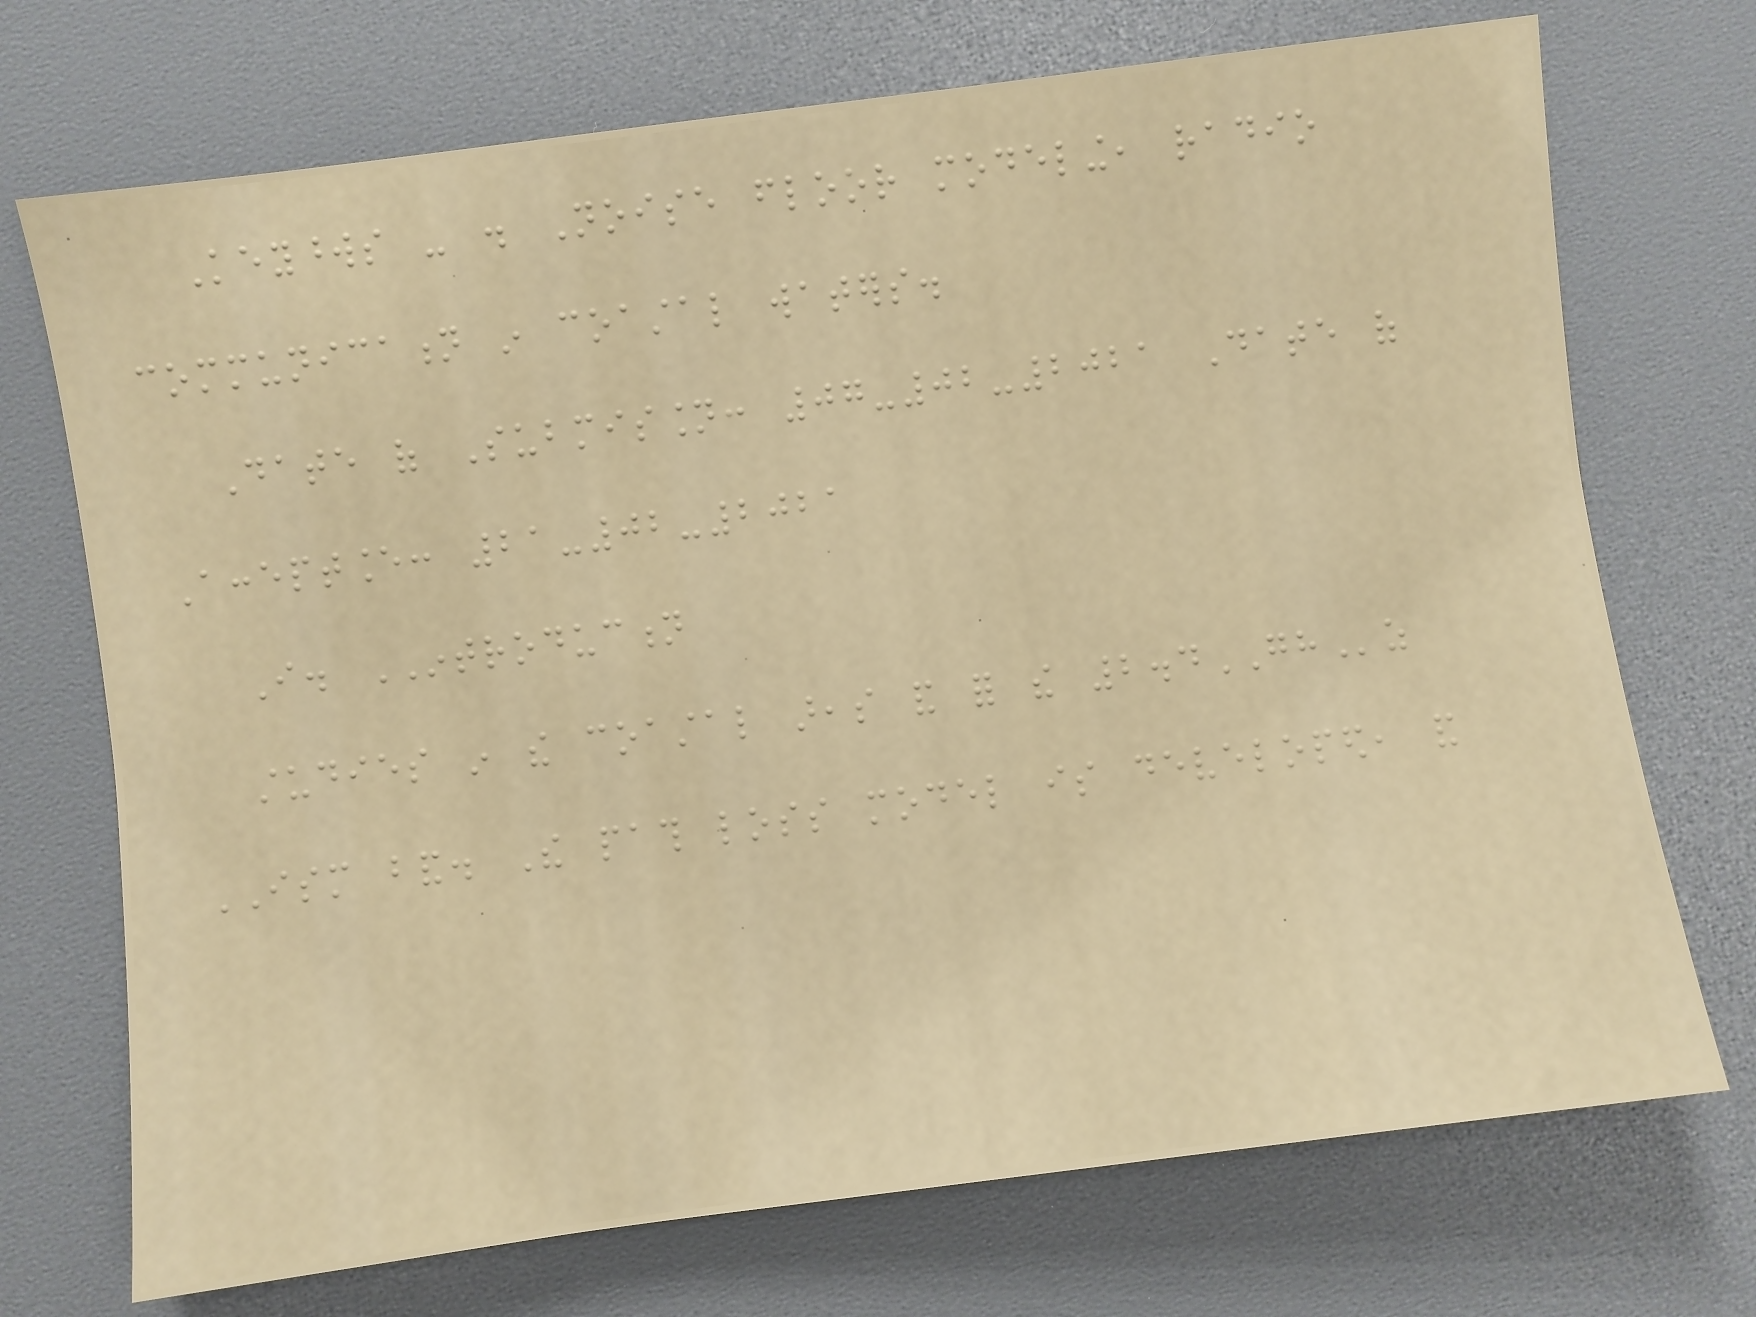Keywords - . Noise floor modeling, radio
communication in coastal waters.
Date of Submission: 07-02-2021 Date of
Acceptance: 21-02-2021
I. INTRODUCTION
studies in the coastal areas and for the 2.4GHz
ISM band. The path loss model is developed, and
